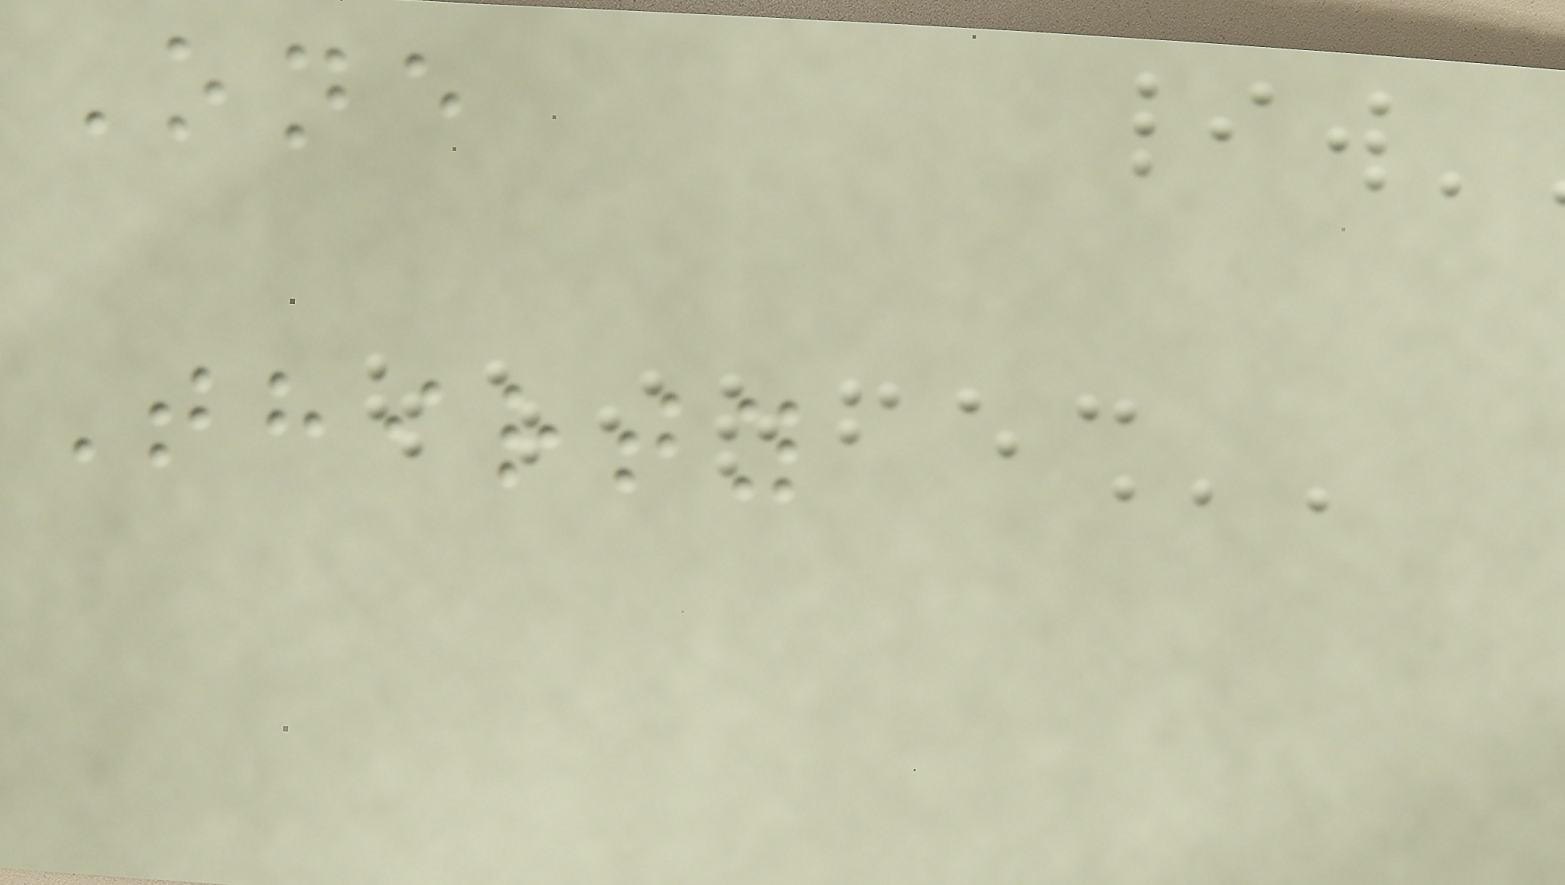One
Thirty
